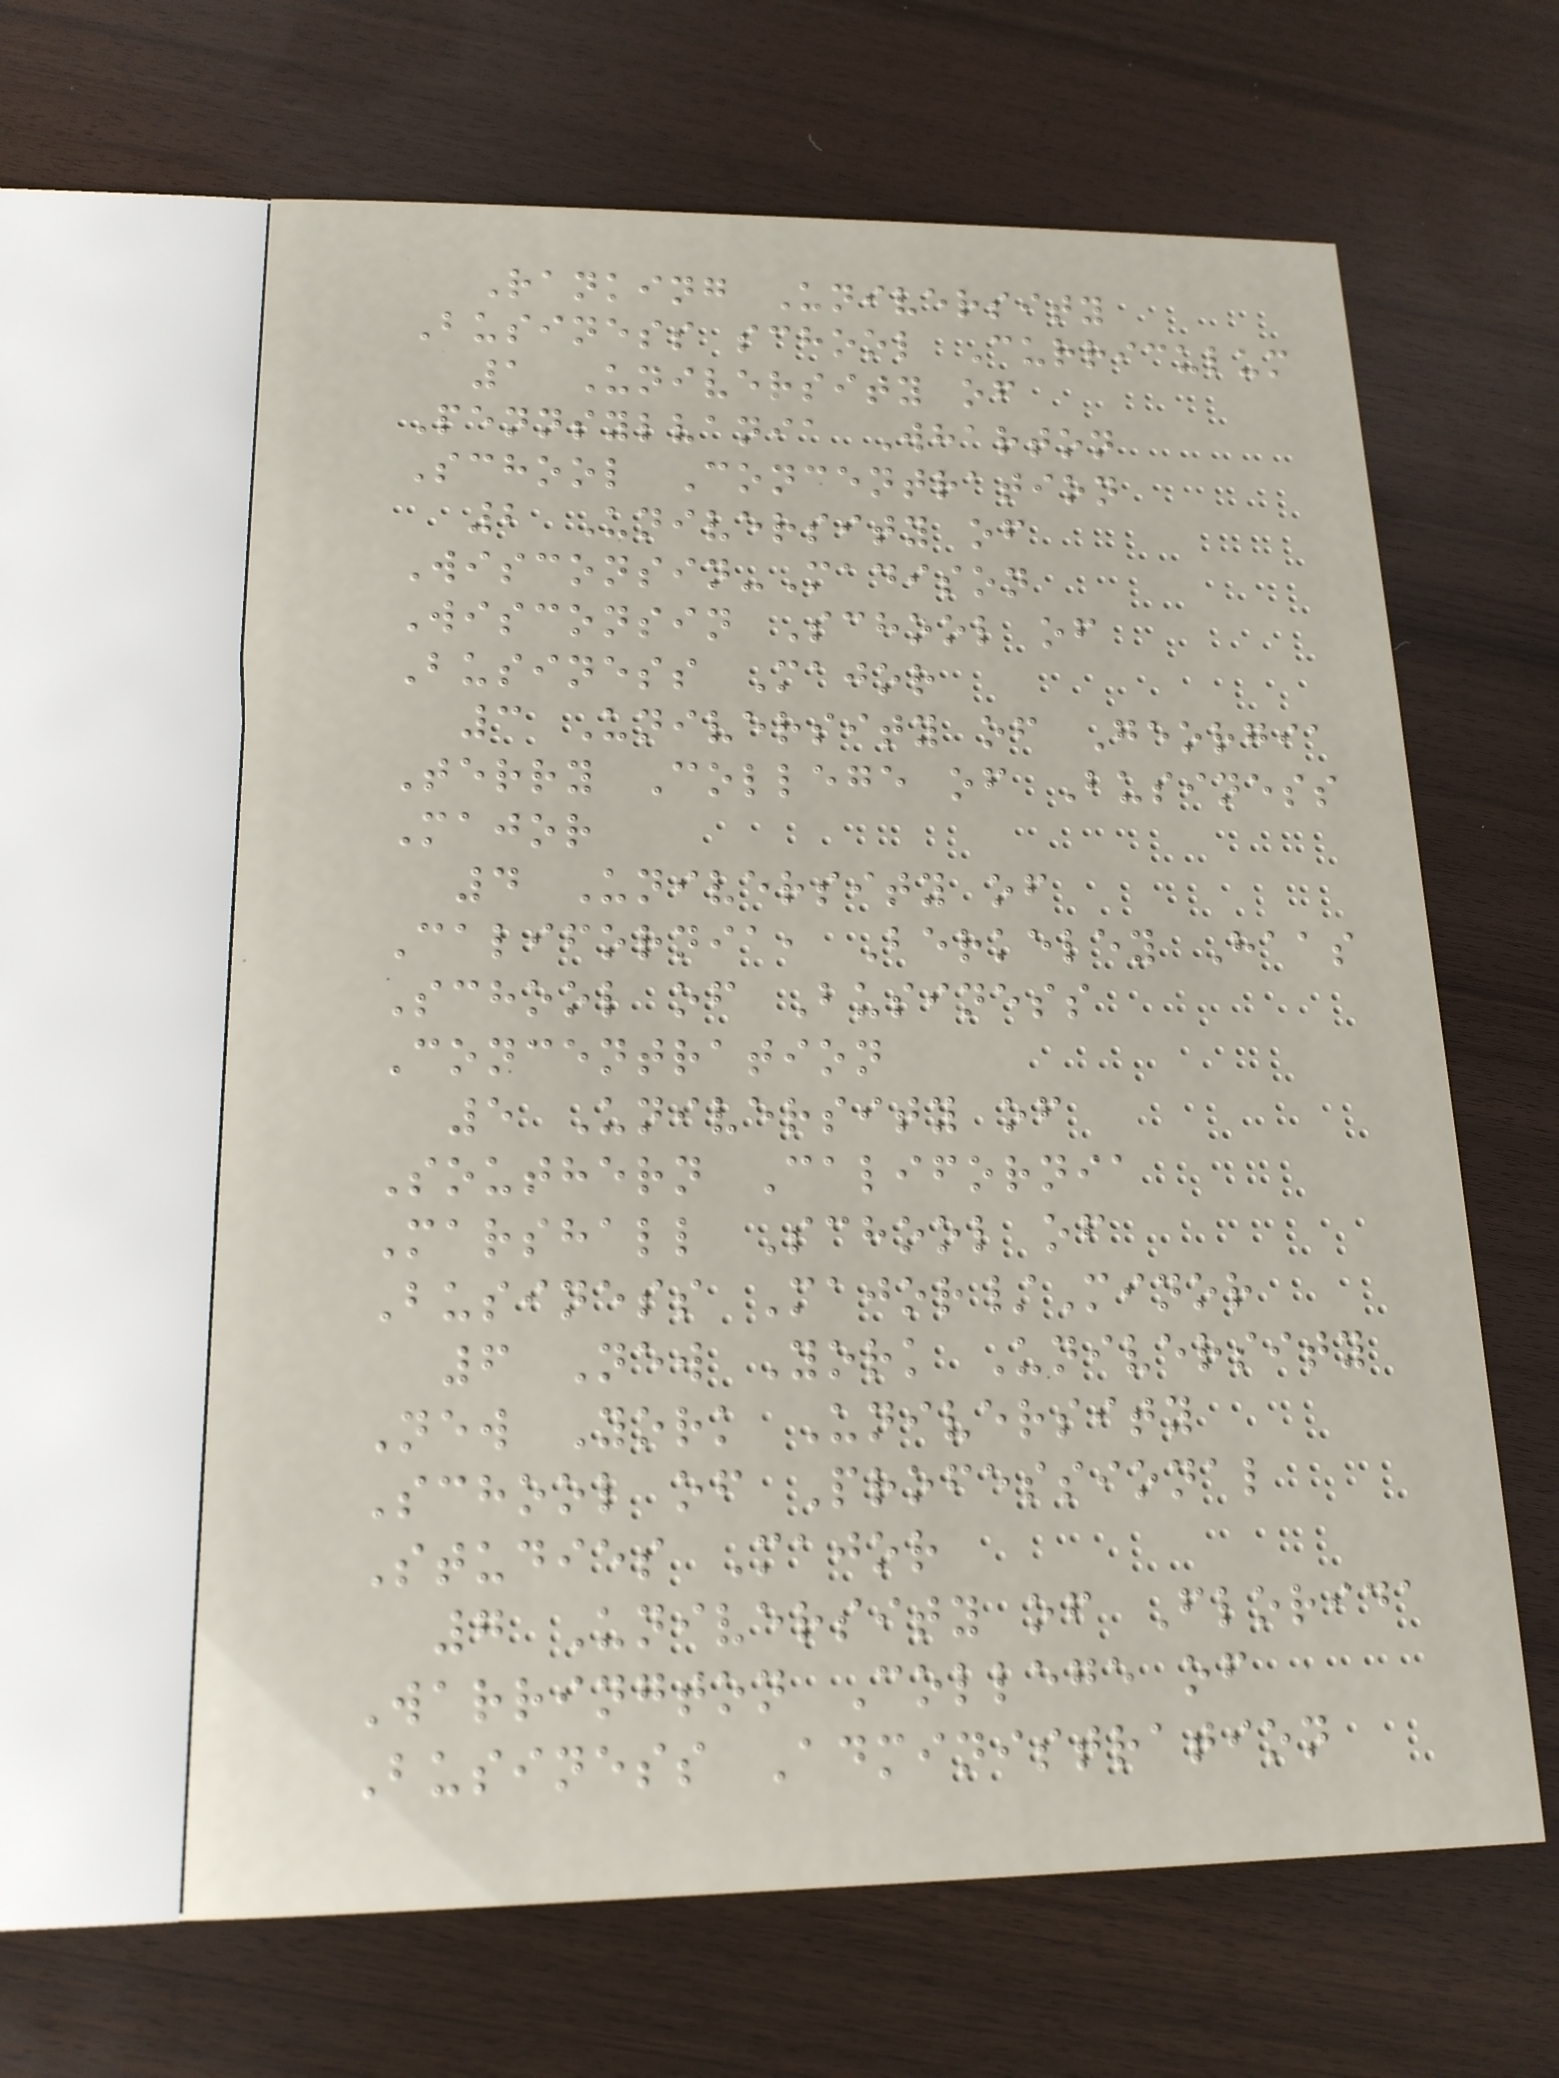Ranking University
Business school Curriculum
1 University of
Pennsylvania Wharton
School Concentration
2 University of
Wisconsin-Madison
Wisconsin School of
Business Major
3 University of Georgia
Terry College of Business
Major
4 University of
California, Berkeley Haas
School of Business
Concentration
5 University of
Southern California
Marshall School of
Business Major/Minor
6 New York University
New York University
School of Professional
Studies Major
7 University of Florida
Warrington College of
Business Administration
